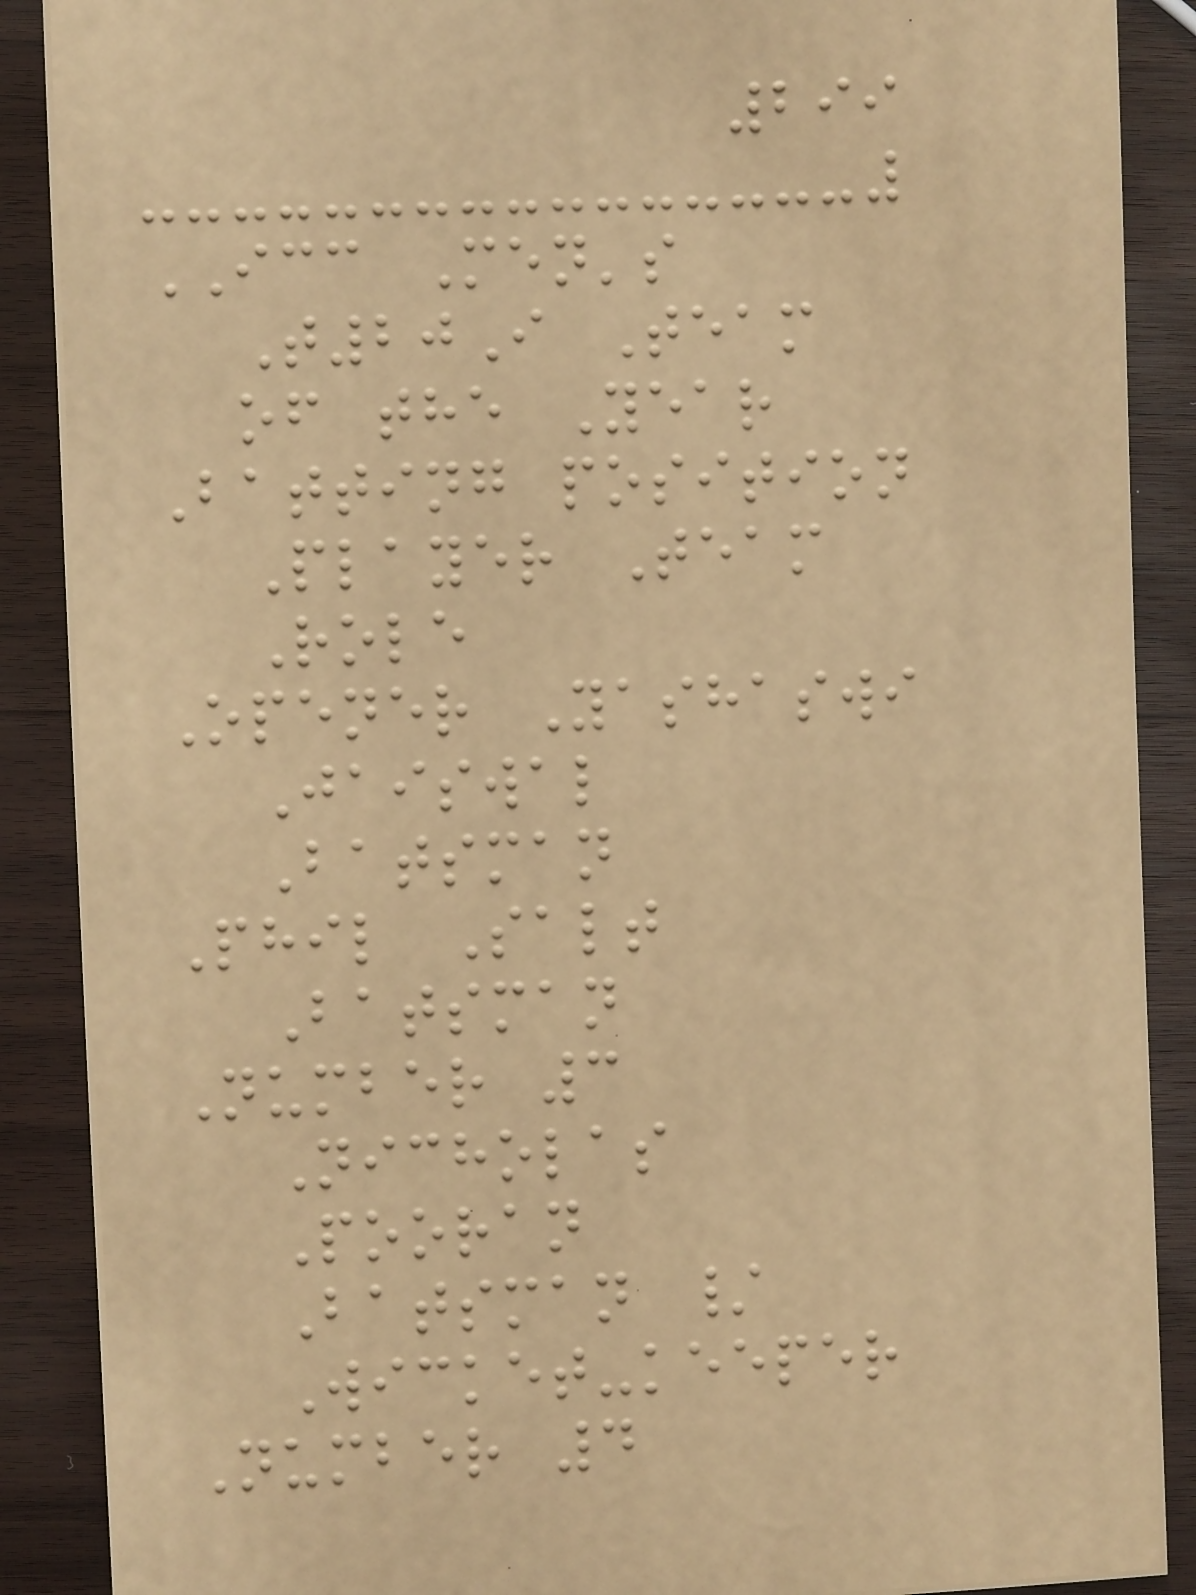299
ICC Men's
T20I Team
of the Year
Batting position
Player Team
Role
Opener Yashaswi
Jaiswal
Batsman
Phil Salt
Batsman
Number 3
Nicholas
Pooran
Batsman /
Wicket-keeper
Number 4
